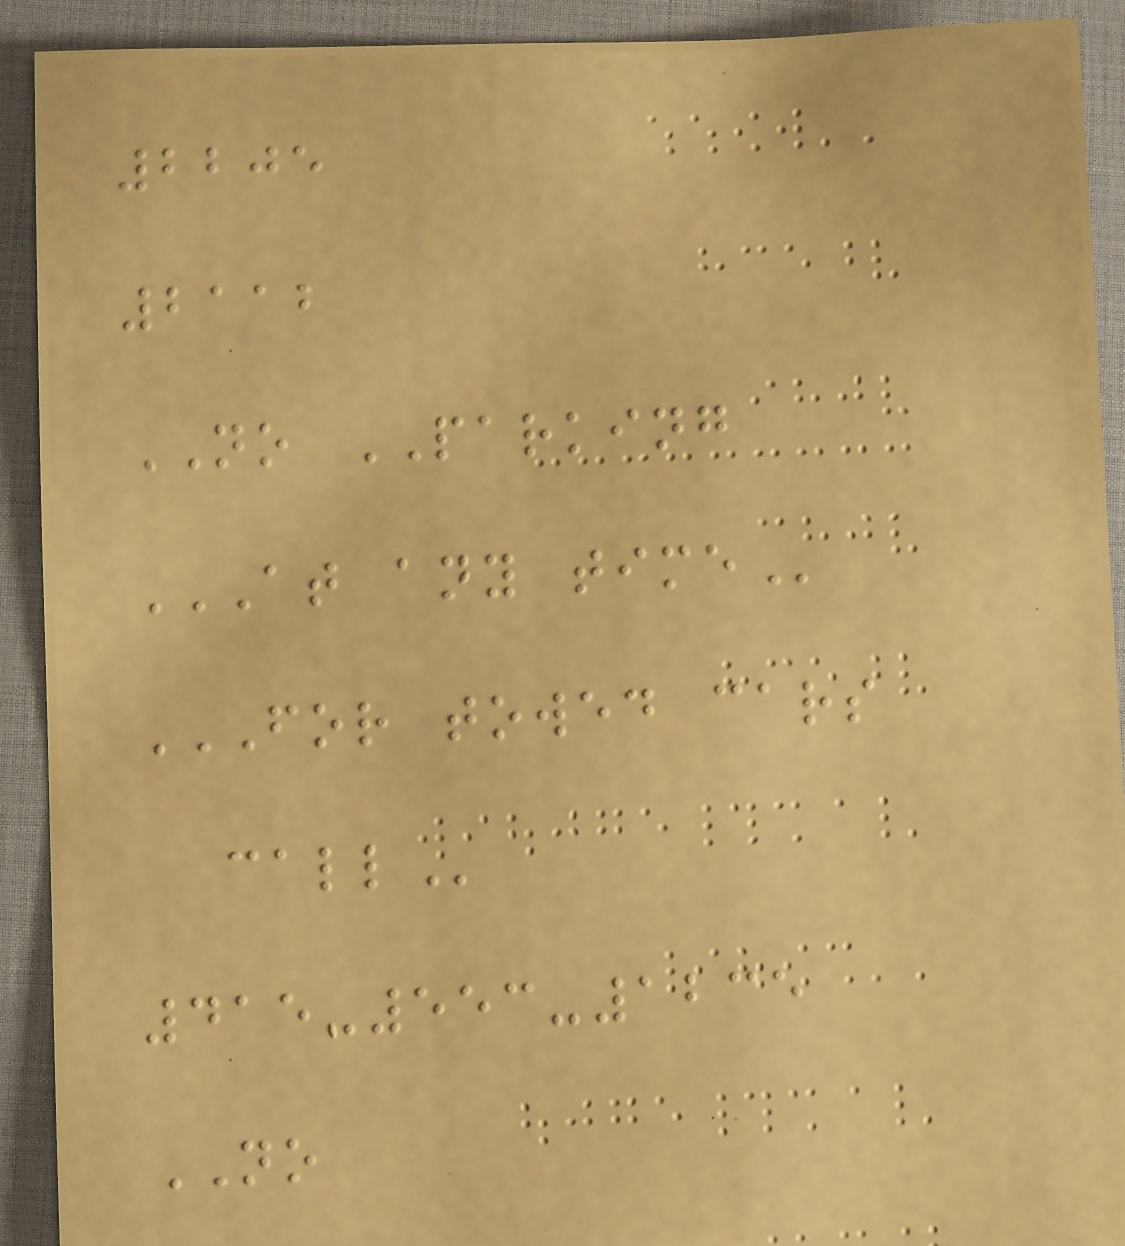2205
2112
NO PARKING
AT ANY TIME
FOR TOWED CARS
CALL
415-553-1235
NO
